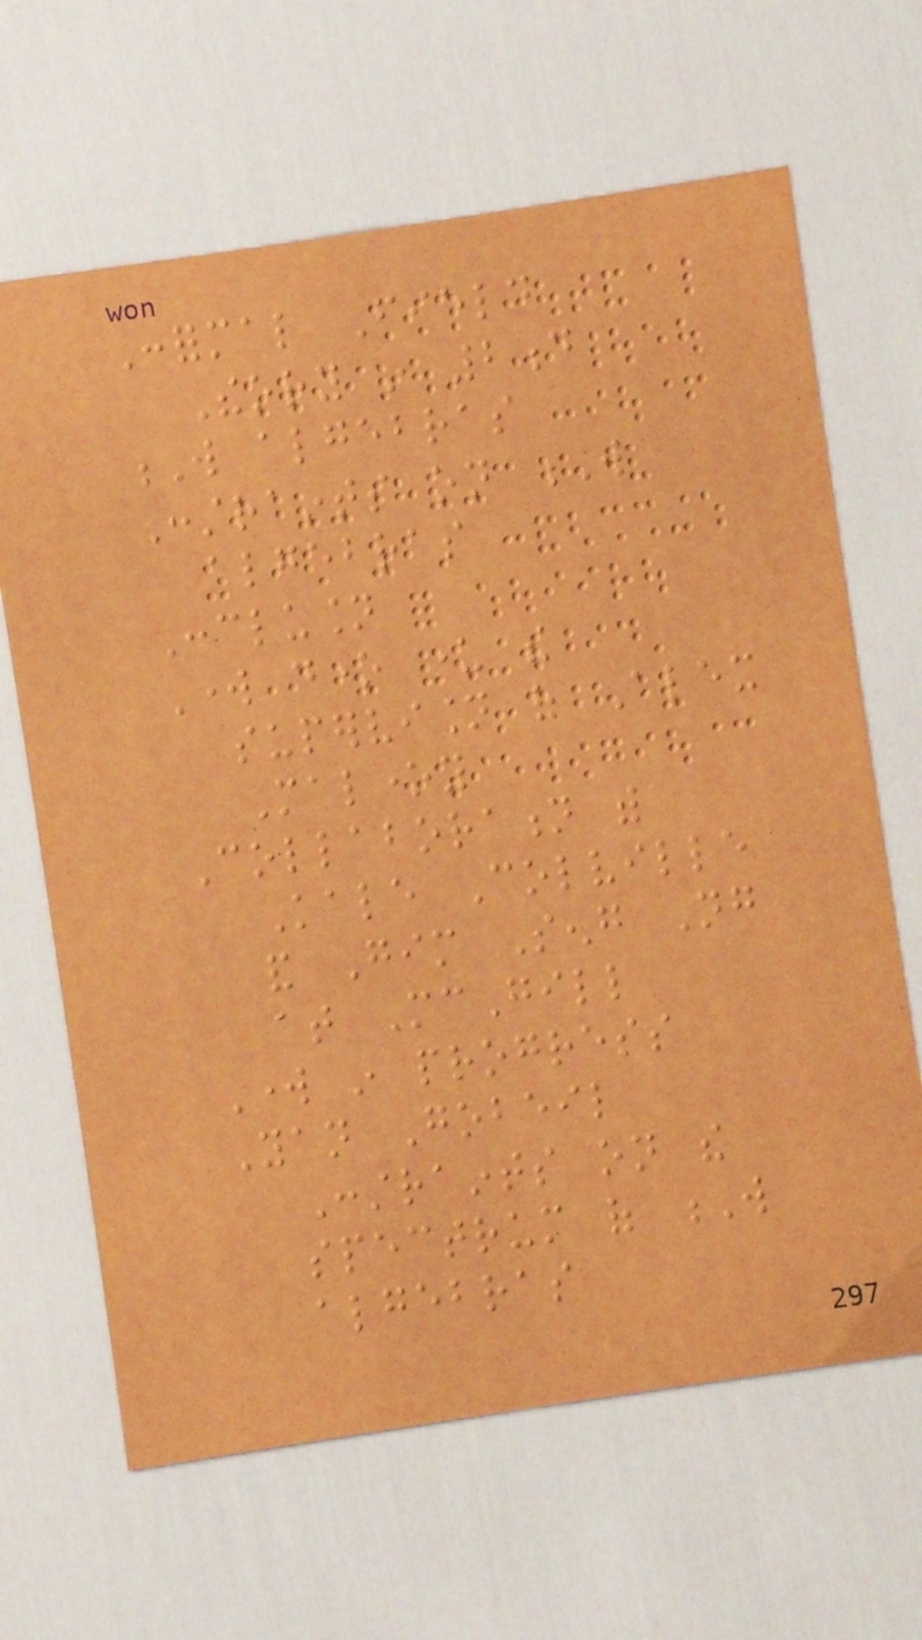Conformal Field
Theory in 2d
W algebras
Constraints on W
algebras
Conclusion
Work done under the
supervision of Alex
Maloney
Collaboration with
Kale Colville
and Gim Seng Ng
at McGill
Work in progress
Yan Gobeil
Constraints on the
spectrum of W
algebras
